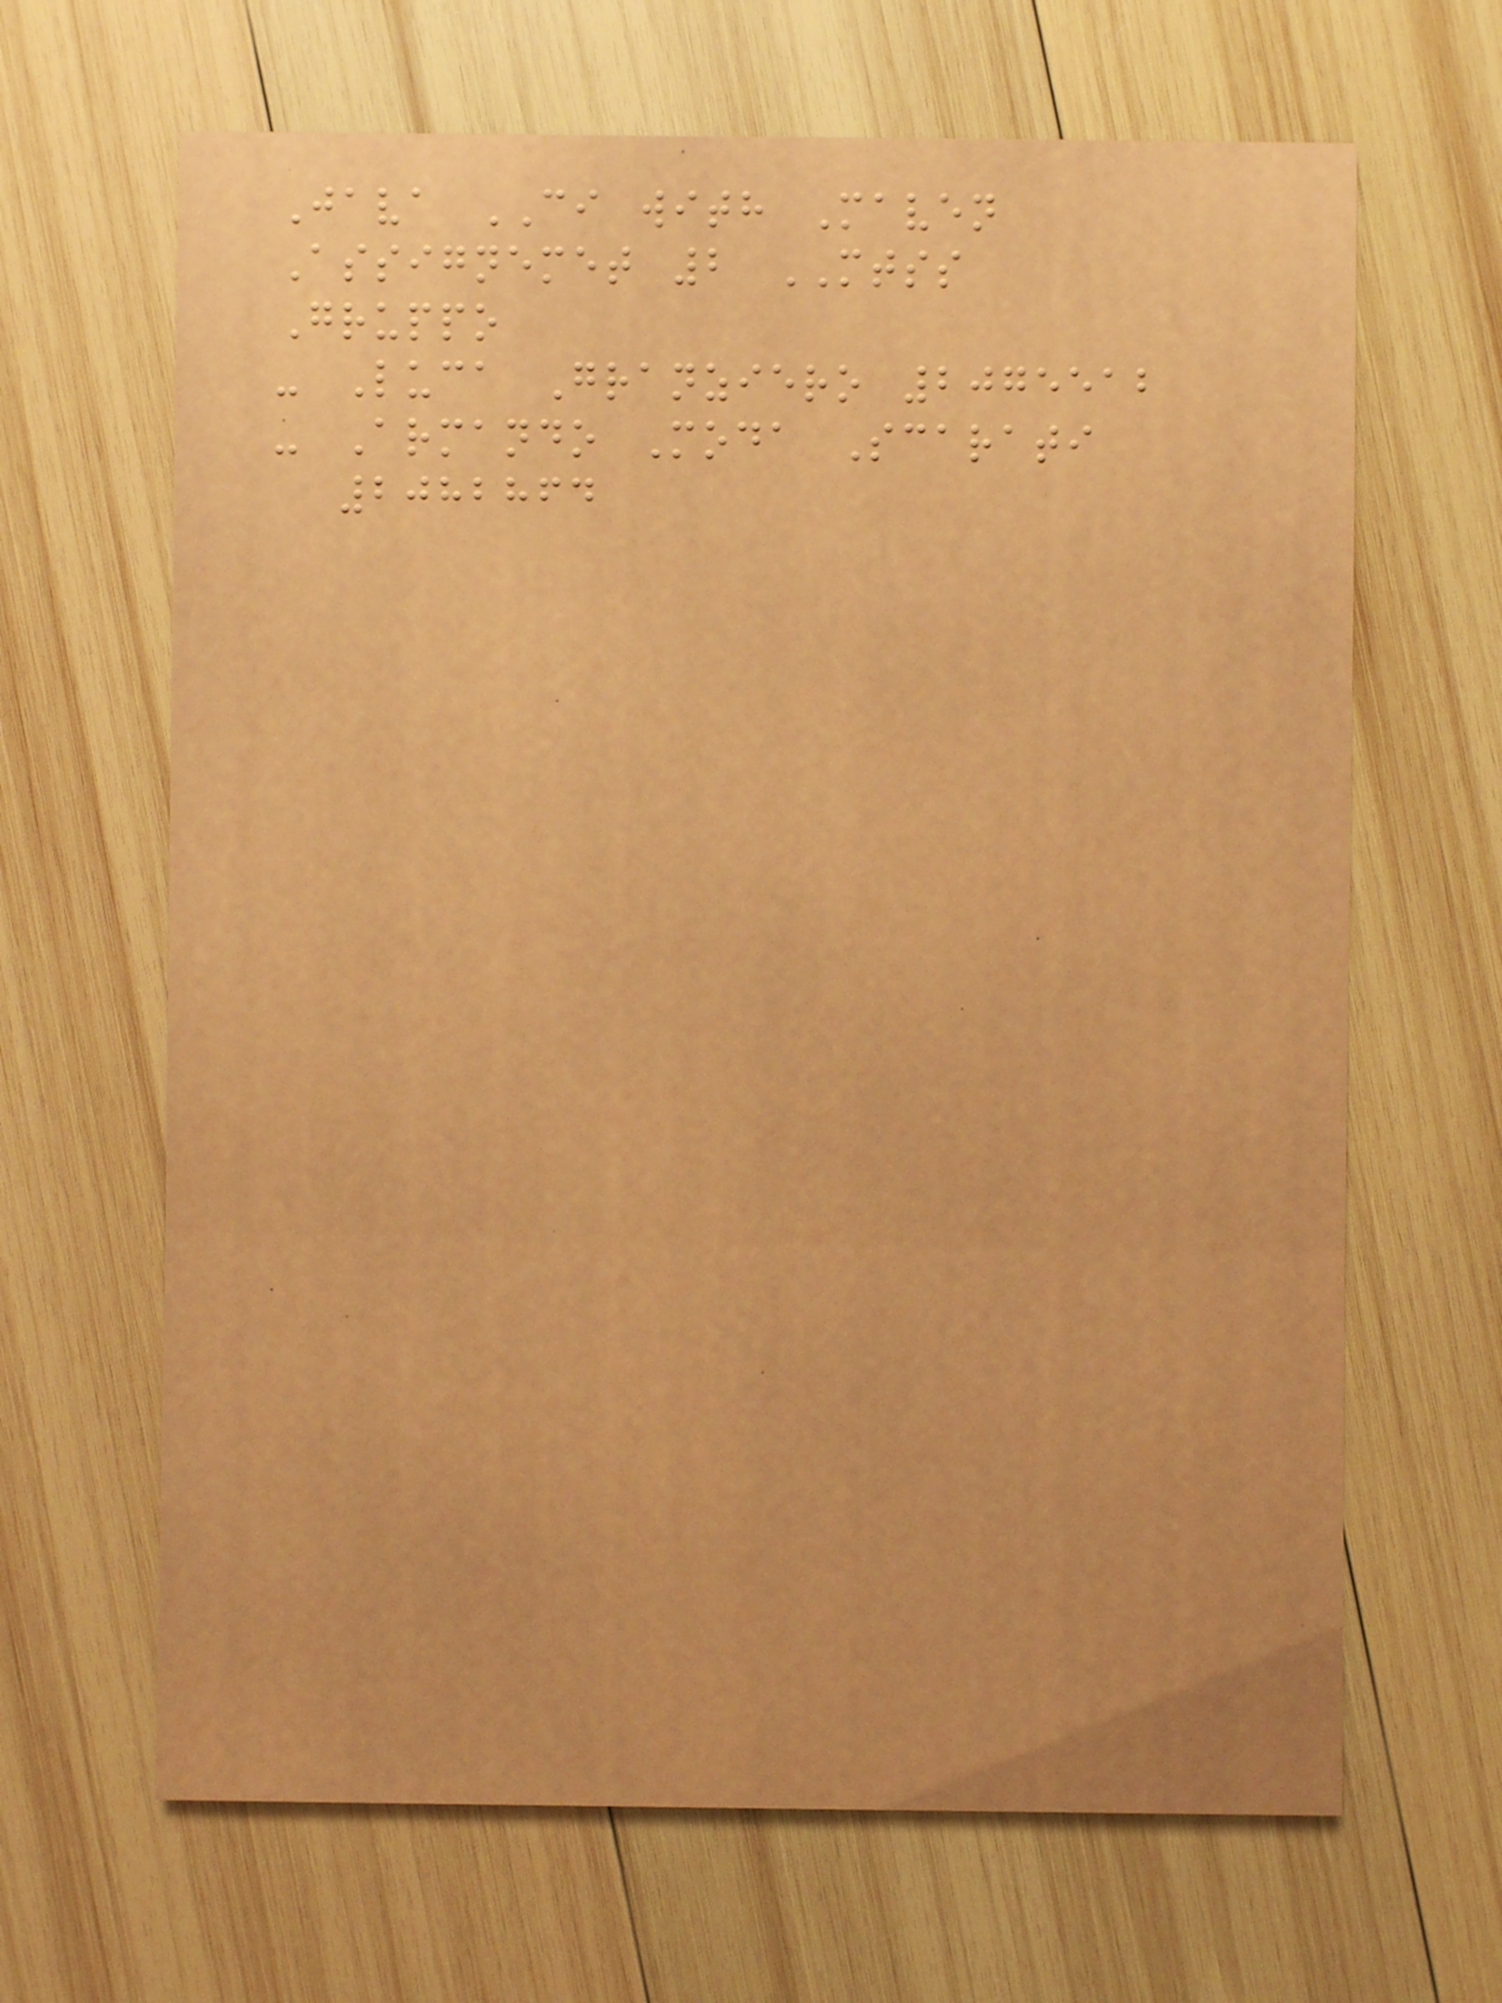Java CI with Maven
Assignemet 2 MTSS
Gruppo
- Luca Granziero 2075512
- Armando Moda Scarati
2082864
